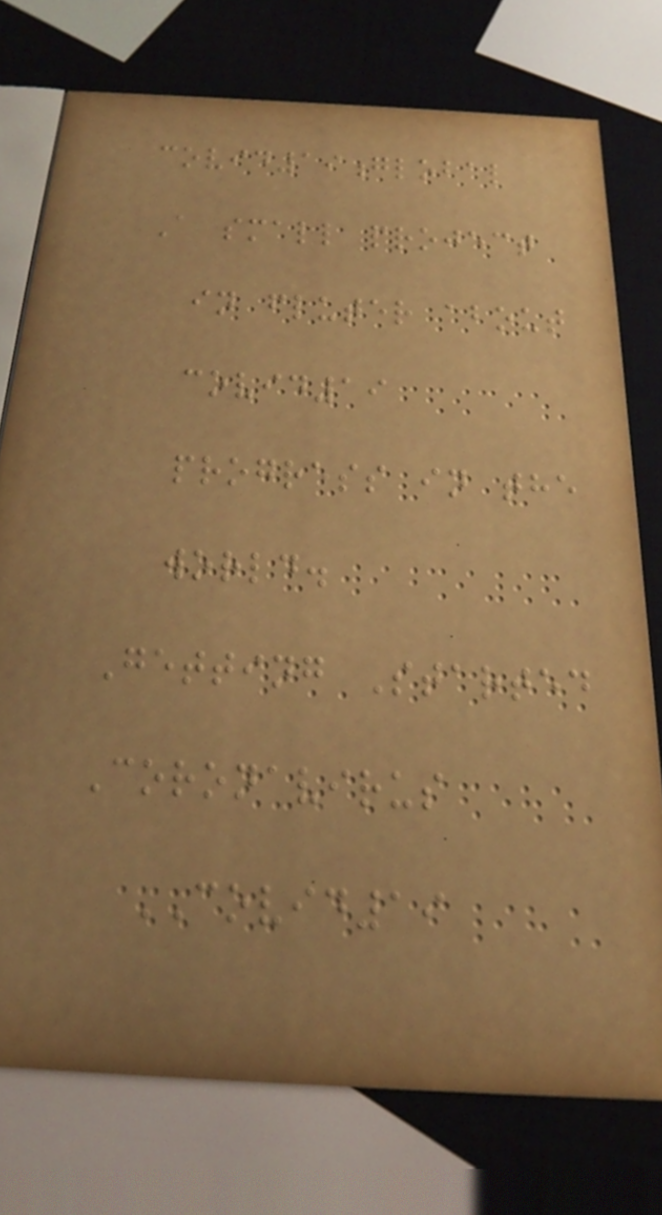covid19global
A small project
in fluter about
covid19
progress in the
world.
Getting Started
Coronavirus
COVID19
